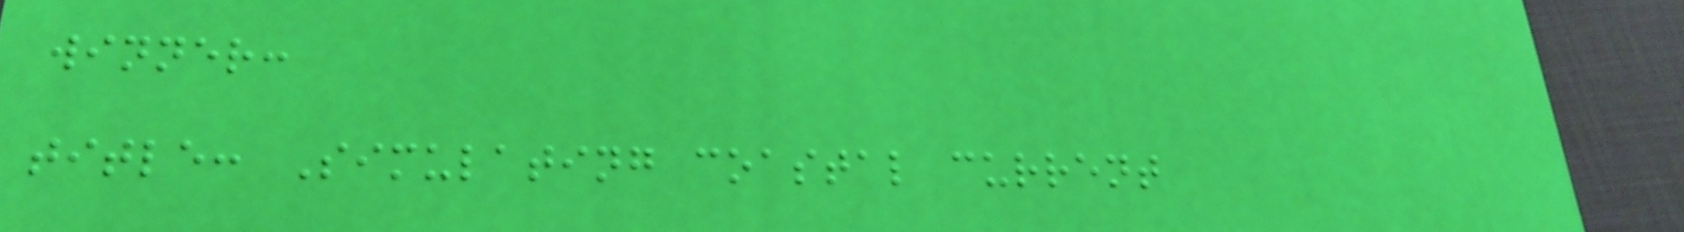winner:
title: Simulating coastal current
